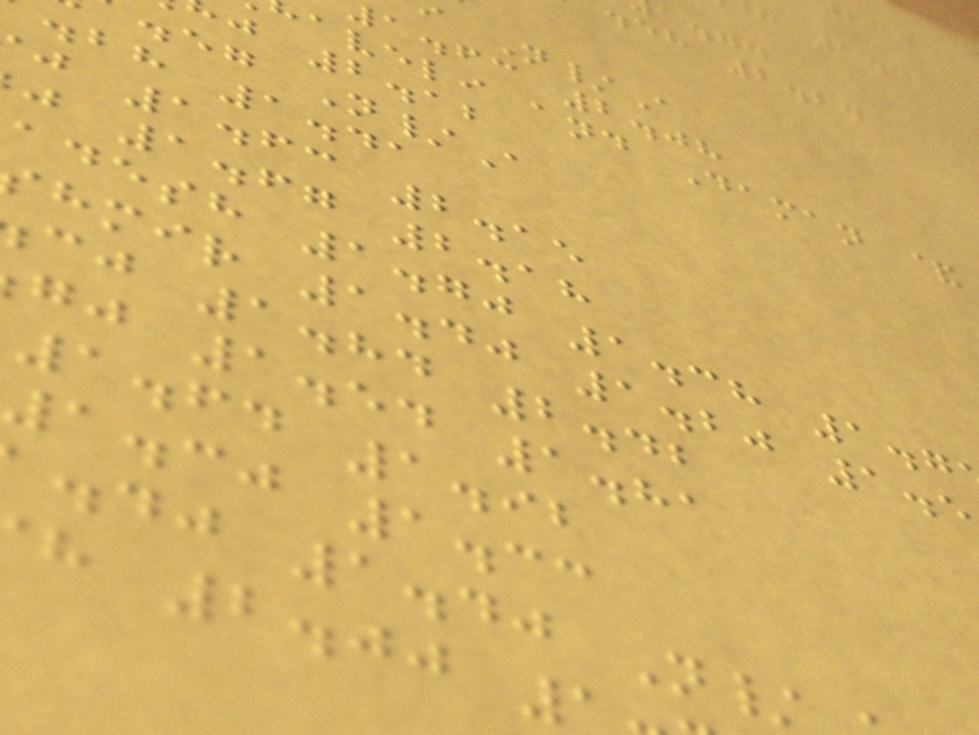a.fc 2.08
aveli and Daman &
j 2.12
.eg N/A
.bh 1.41
j 1.63 2.15
j 1.67 2.18
adesh 1.70 1.38 1.7
hmir 1.40 1.20 1.5
cj 1.84 2.42
gj 1.54 1.81
1.64 1.92
1.30 1.33
.dj 1.40 N/
